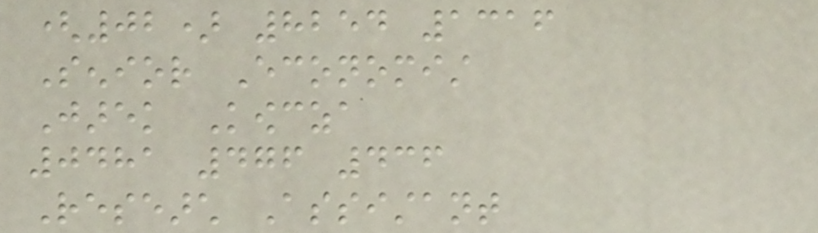(02) 8254 1316
Senior Economist
Jarek Kowcza
0481 476 436
Research Assistant
